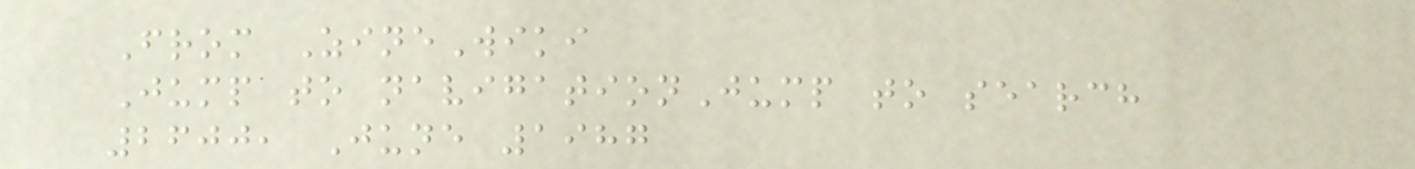From ZineWiki
Jump to navigationJump to search
2600, June 1987
